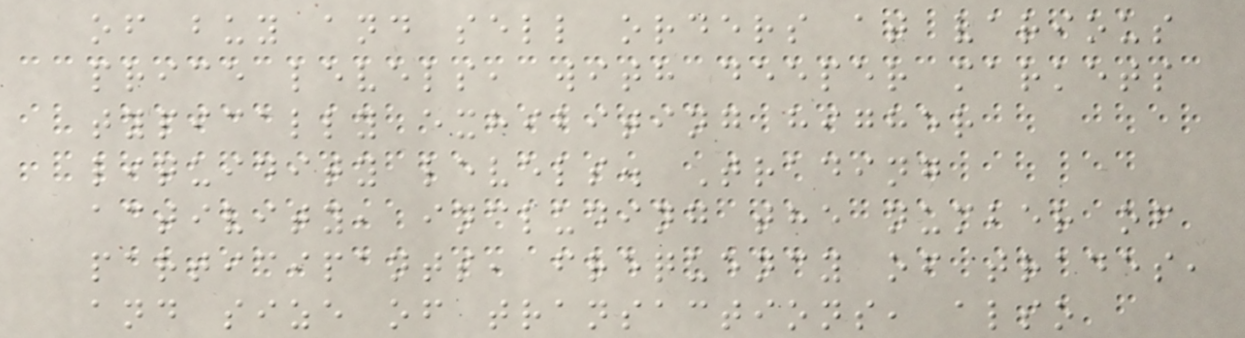of buy and sell orders at various
price levels, with deeper markets
typically exhibiting higher
liquidity levels. Trading
activity, including the number of
participants, frequency of trades,
and size of transactions, also
